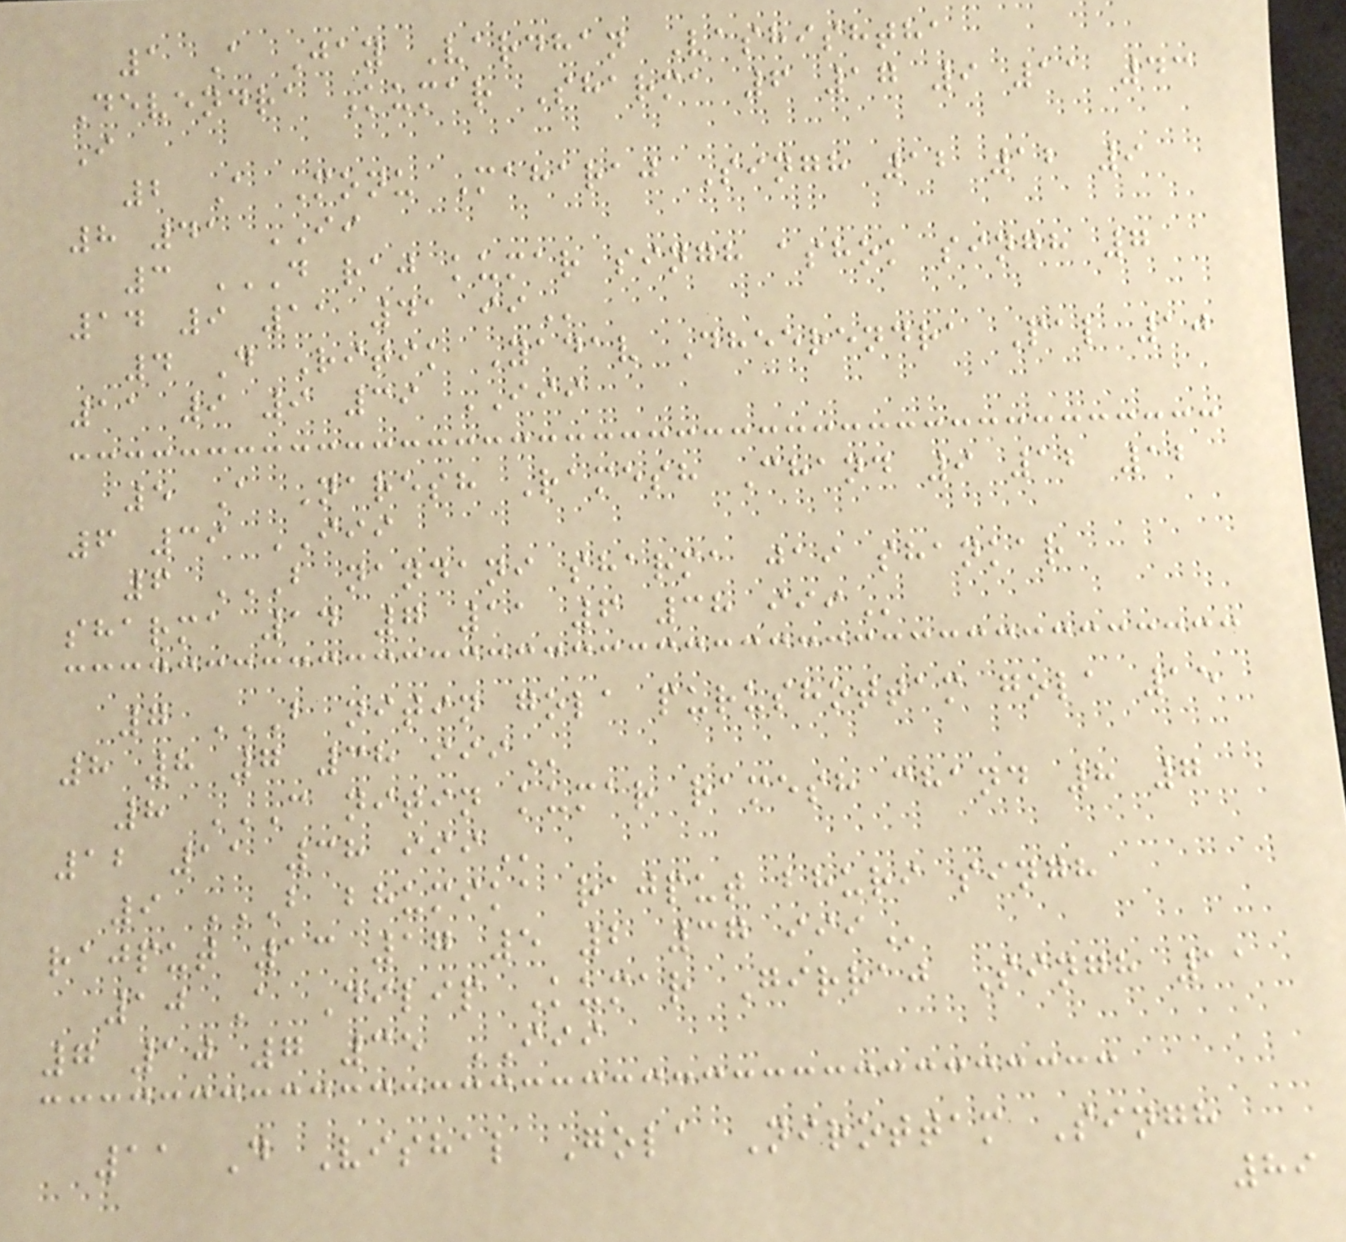1 A Jay Vardhan Vashishtha
Devendra Kumar Sharma 6 17 9 11 43
I
2 A Monu Maharaj Singh 12 12 9
8 41 II
3 D RAJ KUMAR SINGH ASHOK SINGH 7
14 9 11 41 II
4 D Ritik Yadav Dheerendra Pal 10
11 9 9 39 III
5 A Naresh Ramesh Chand 9 12 12
6 39 III
6 B NANDANI SHARMA JAI SHANKAR
SHARMA 14 7 11 6 38 III
7 B NITIN GOLA PURUSHOTTAM GOLA 15
8 8 7 38 III
8 C NITIN KUMAR RAMESH CHAND 8 7
12 11 38 III
9 B BHUMIKA RAJPUT BHURI SINGH
RAJPUT 13 17 5 2 37 III
10 A Dilip Kumar Girraj Singh 11
7 10 7 35 III
11 D Vishal Gola Nirottam Singh
89
